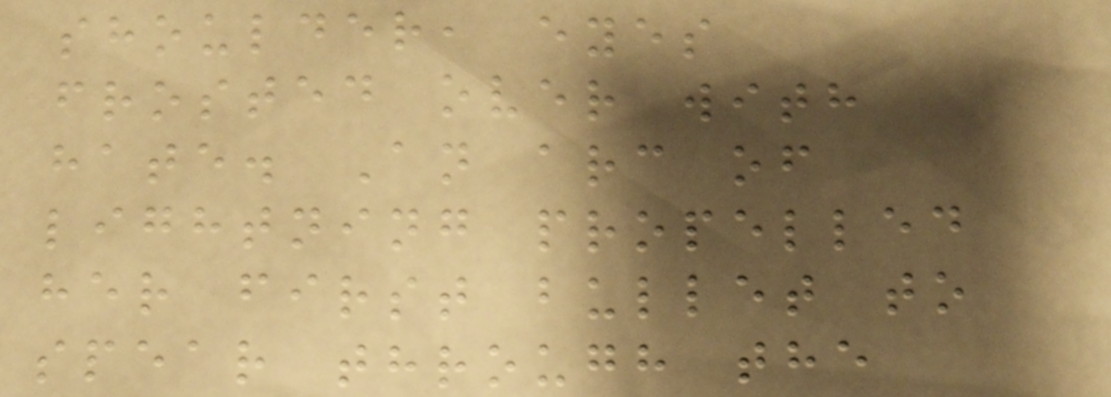shoulder, eyes
frosted over with
hate. An arc of
lightning propelled
her first bullet to
spear through the
